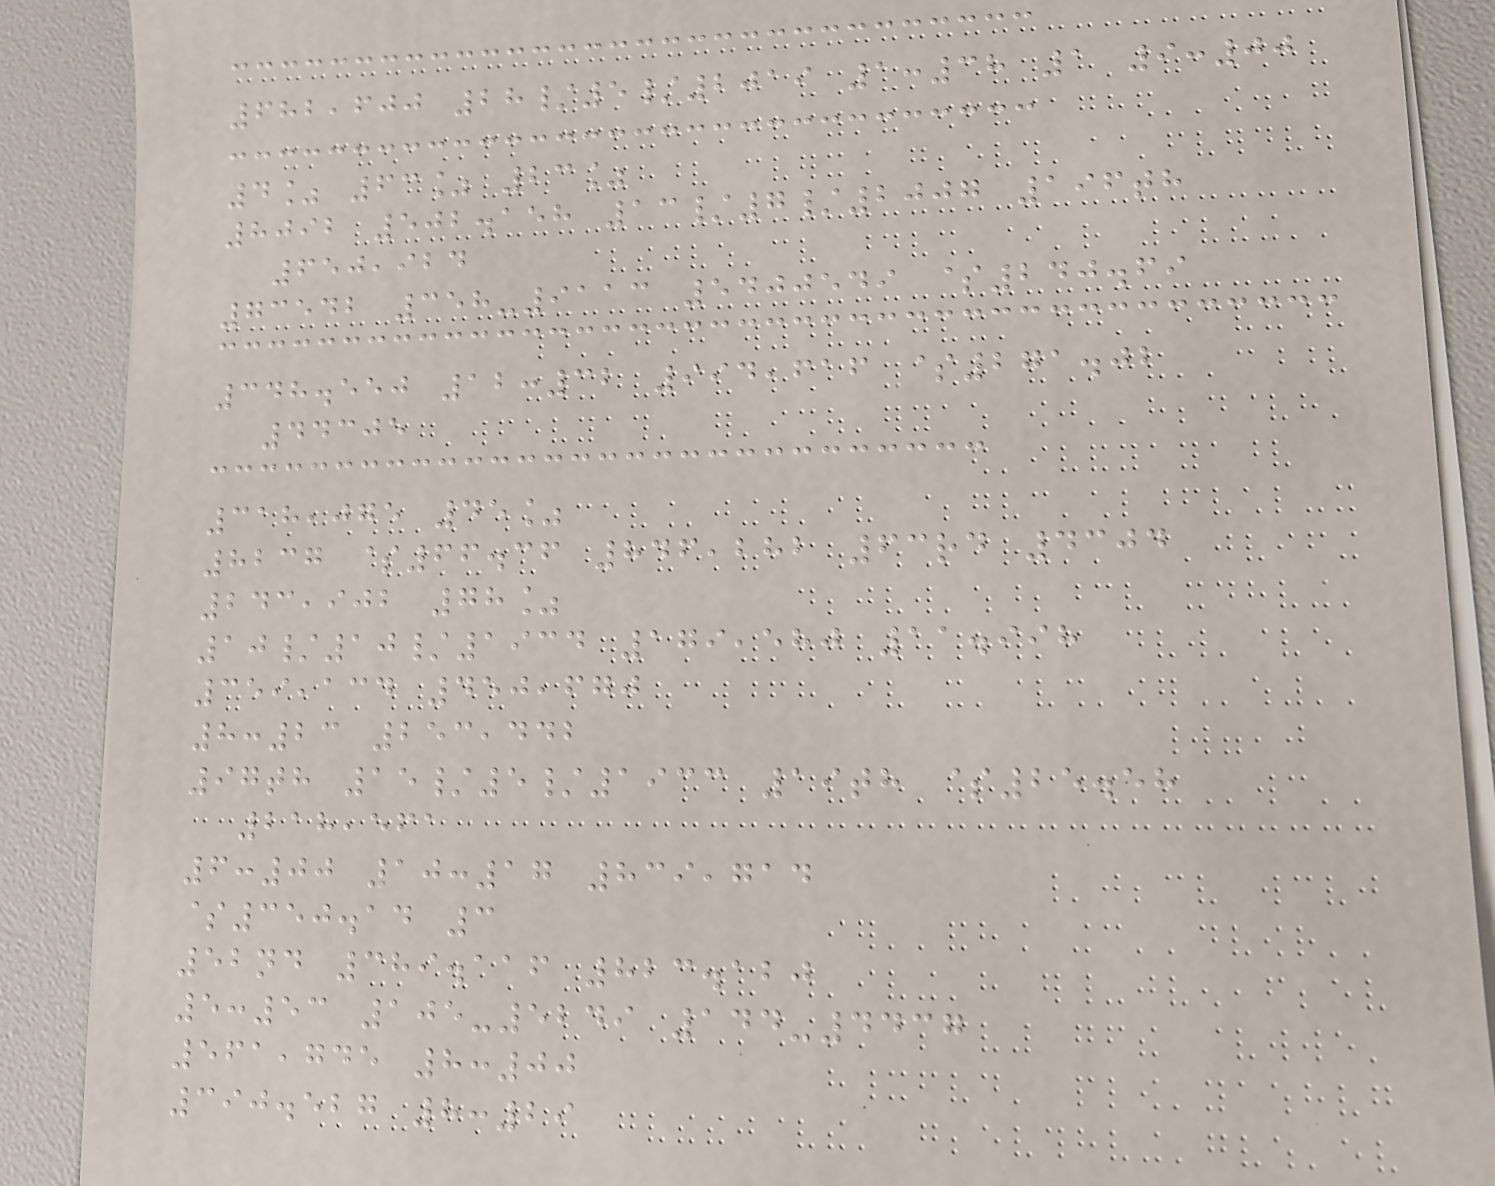682,600 28/5/2019 1:38 1 9:00
4% 63% 23%
8092 502.158 13/7/2007 196th
650,924
73542 358-9113 5400549 $240.69
348.550 12:32 994,616 $271.02
44305
318,075 45%
8237 $66.36 846,282 63rd 4304
243,902 78%
10/10/1934 179,580 11.998
359,134 450,670
8:23 253,442
97th 15/5/1933 19th $25.58
218,561
6:00 10:17 839,714
$350.14 3
52nd 389.116 823.120
5:53 105-5249 144-4437
561,745 8:00
390.527 8:29
